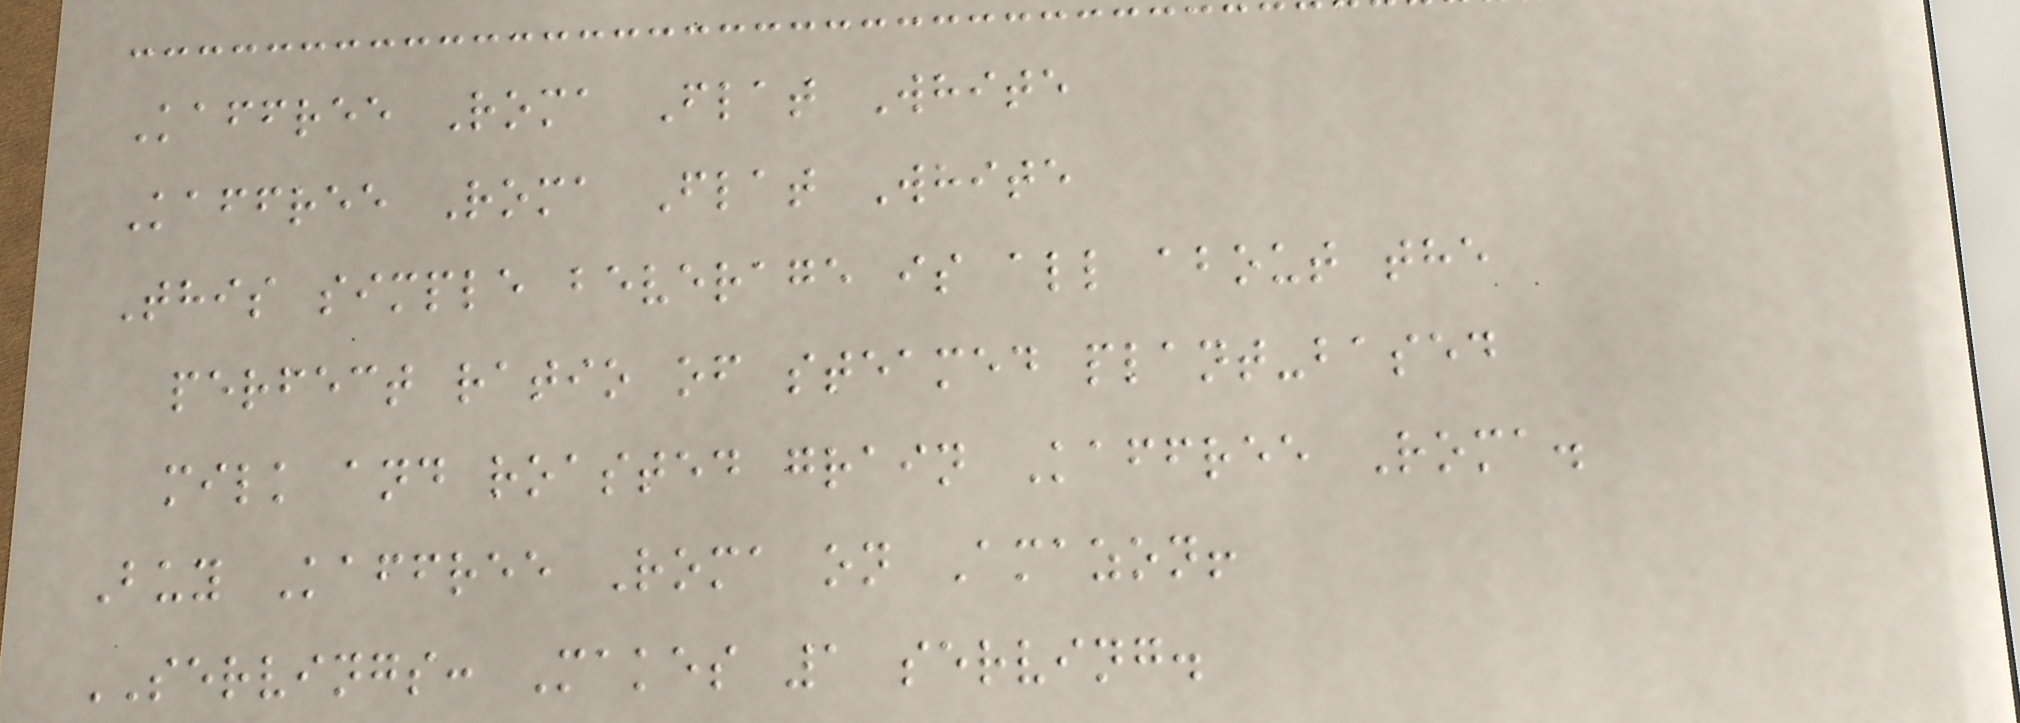Kaffree Roma Flat White
Kaffree Roma Flat White
This simple beverage is all about the
perfect ratio of steamed plant-based
milk and roasted grain Kaffree Roma.
Buy Kaffree Roma on Amazon!
SERVINGS: Makes 1 serving.
